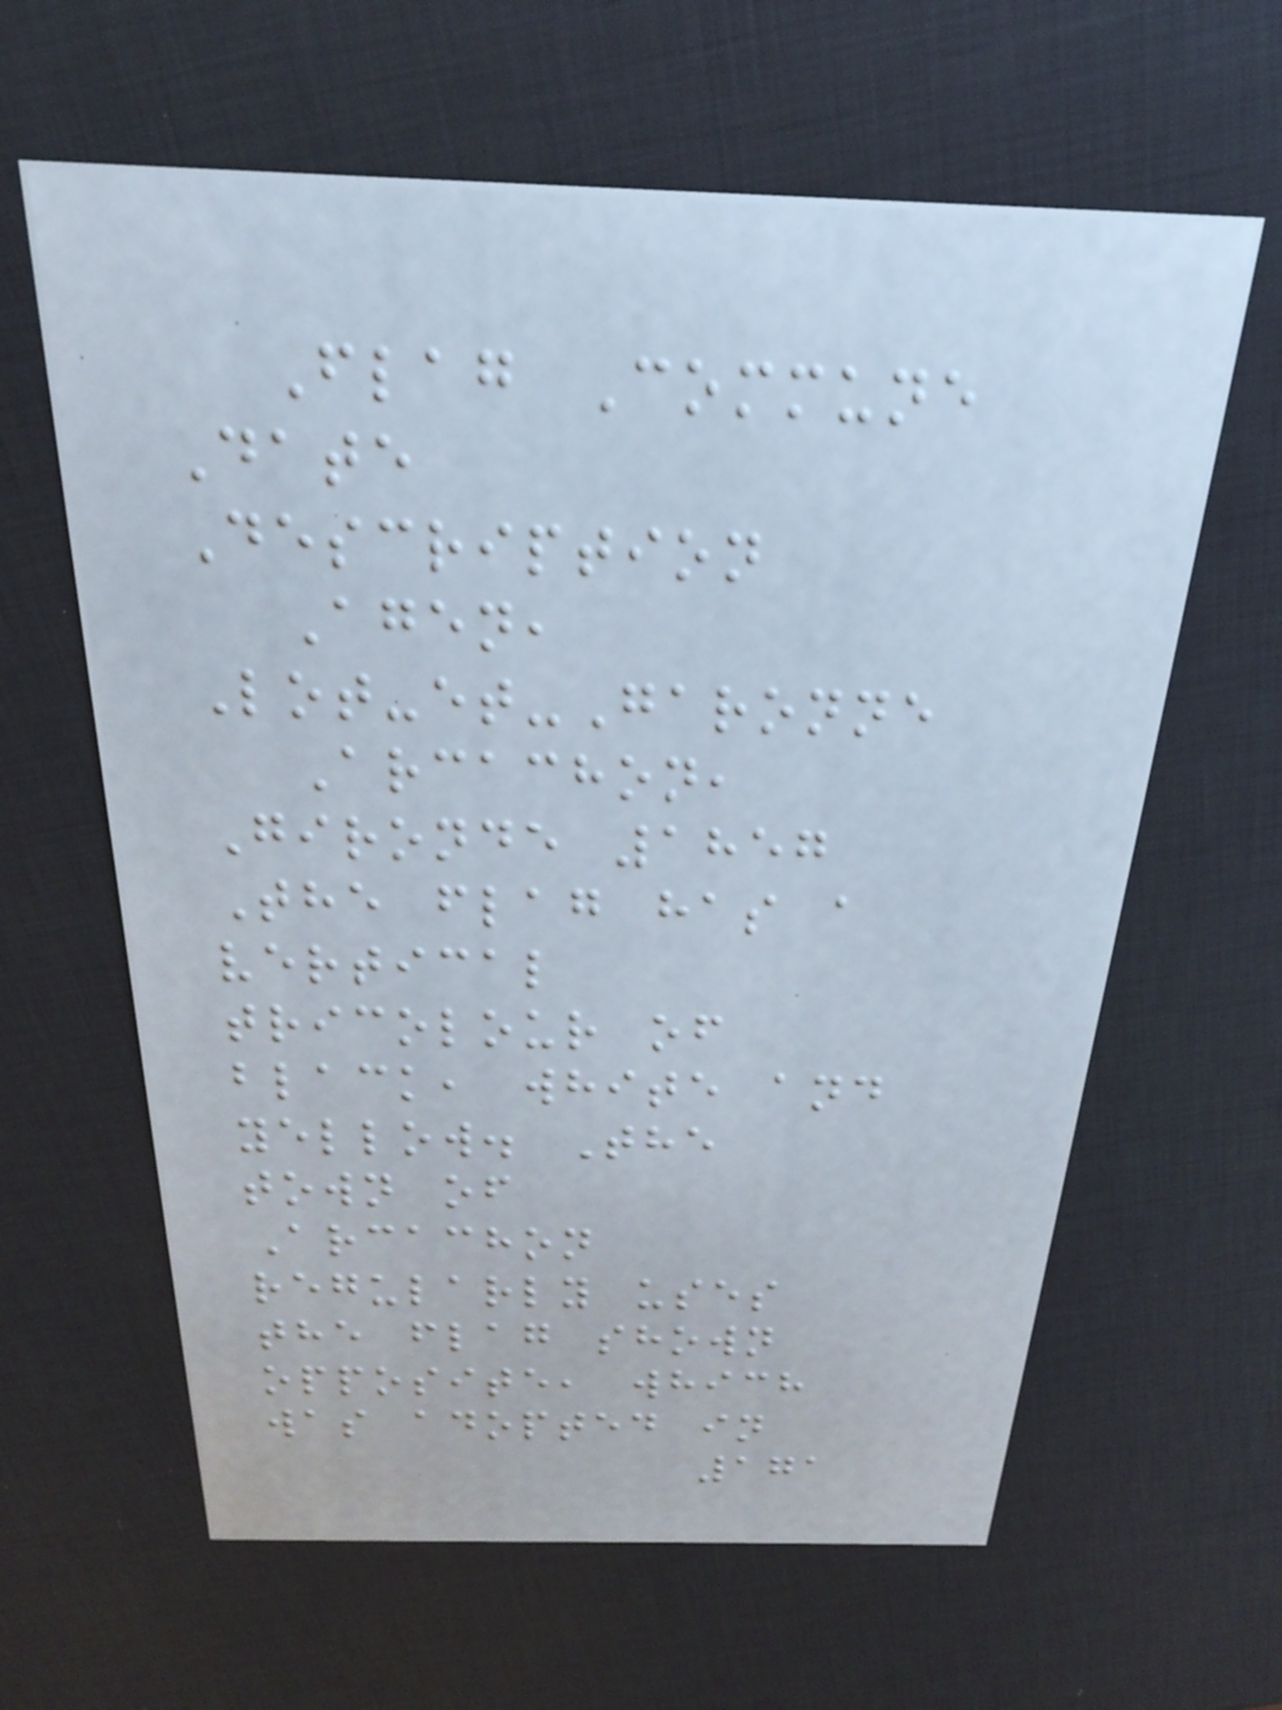Flag Commune
Date
Description
Agen,
Lot-et-Garonne
Arcachon,
Gironde 1857
The flag has a
vertical
tricolour of
black, white and
yellow. The
town of
Arcachon
regularly uses
the flag shown
opposite, which
was adopted in
171
